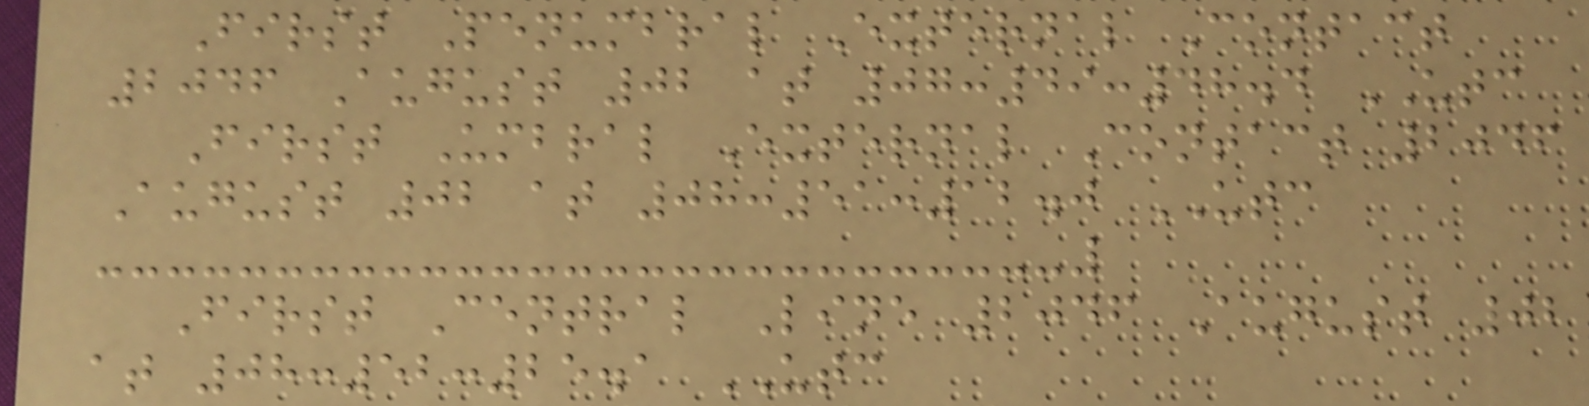First Penumbral External Contact
2046 August 02 at 07:49:48.4 UTC
First Umbral External Contact 2046
August 02 at 08:51:12.0 UTC
First Central Line 2046 August 02
at 08:52:25.1 UTC
